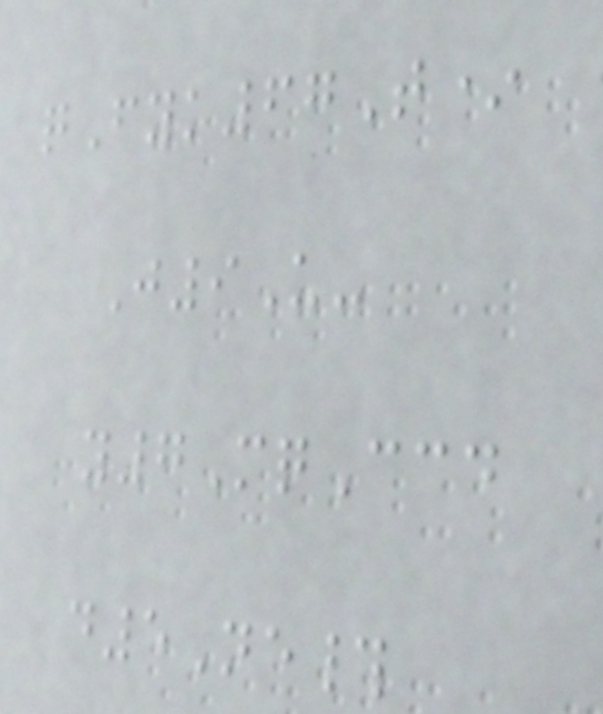qFyk67T*
J9U-
y7MqCcd
d5Ne#
